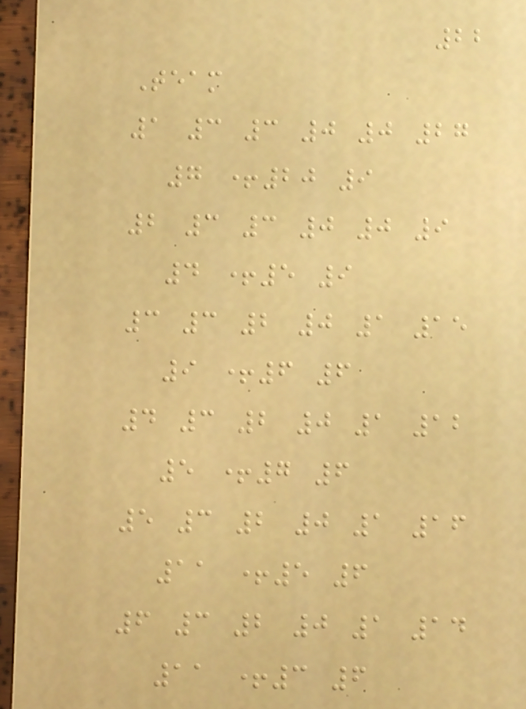22
Team
1 3 3 0 0 27
7 +20 9
2 3 3 0 0 9
4 +5 9
3 3 2 0 1 15
9 +6 6
4 3 2 0 1 12
5 +7 6
5 3 2 0 1 16
11 +5 6
6 3 2 0 1 14
11 +3 6
